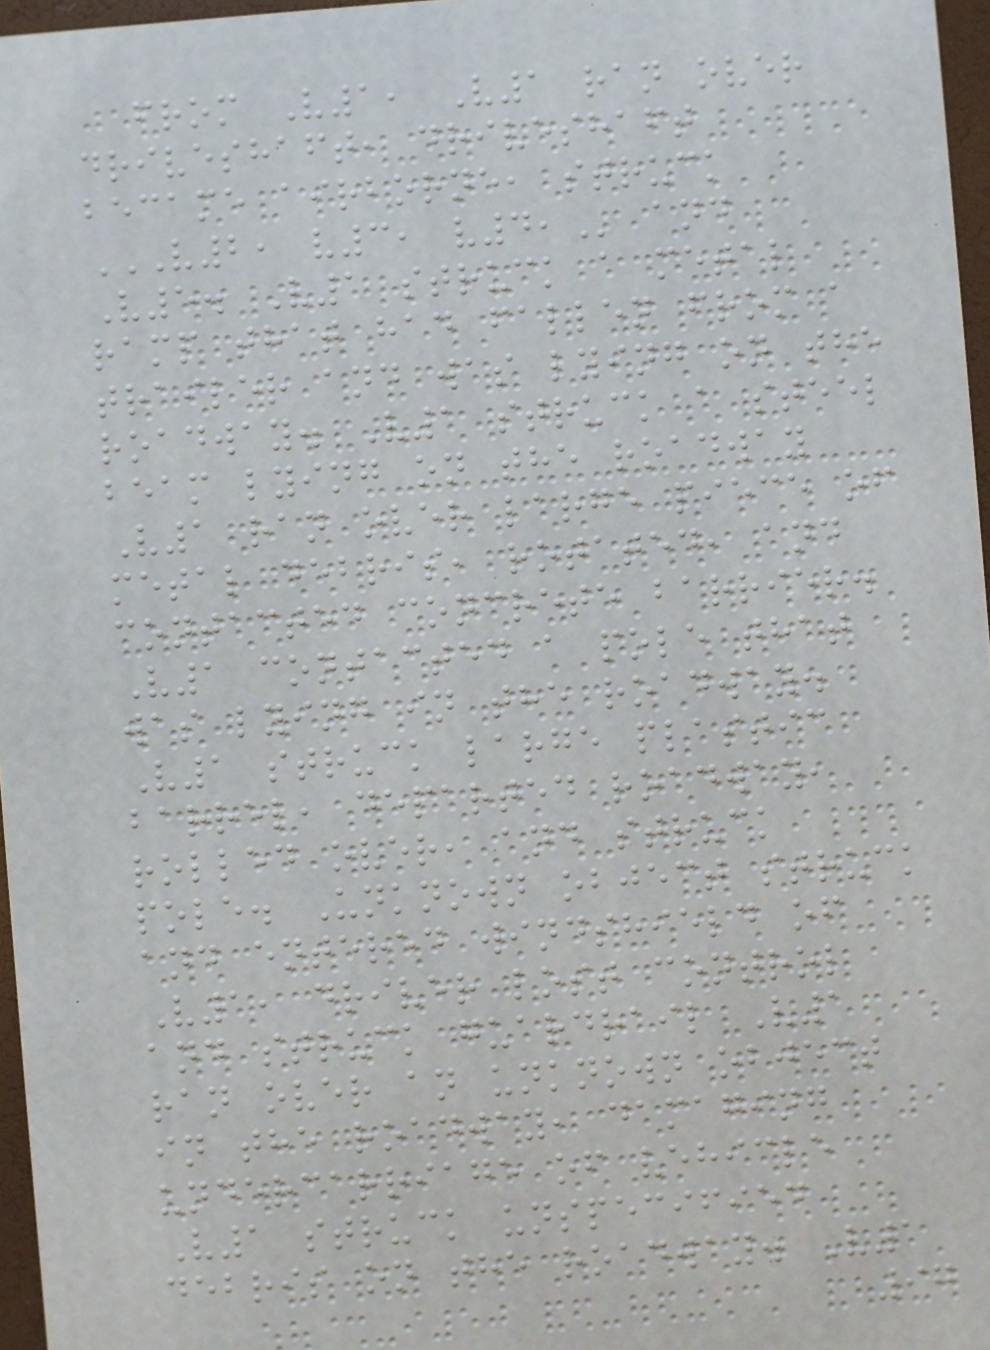from V1, V1 ran over
driveshaft, driveshaft
became airborne, struck
V2, V3, V4, and
V5. V1 struck a metal
ramp that had fallen from a
trailer and was lying on the
roadway. V1 struck a steel
beam lying on the roadway
V1 ran over large piece of
metal debris, rotated, and
contacted concrete barrier.
V1 contacted a pole that
was lying in the roadway.
V1 struck large plastic
barrel, departed roadway,
rolled over, and struck
pole. Unknown object struck
and entered windshield of
V1, driver lost control
and struck guardrail V1
ran over an unknown object
in the roadway, damaging
undercarriage of vehicle
V1 struck unspecified
debris on the roadway. V1
97
